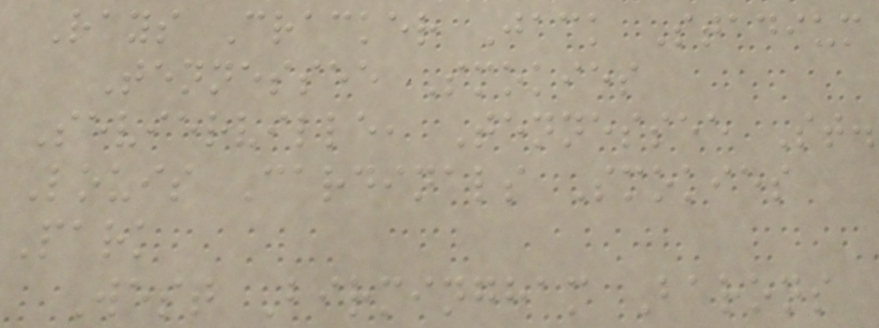Rays Cracker Jack Stadium
Tennessee Smokies
Sevierville, Tennessee St.
Louis Cardinals Smokies
Park
West Birmingham Barons
